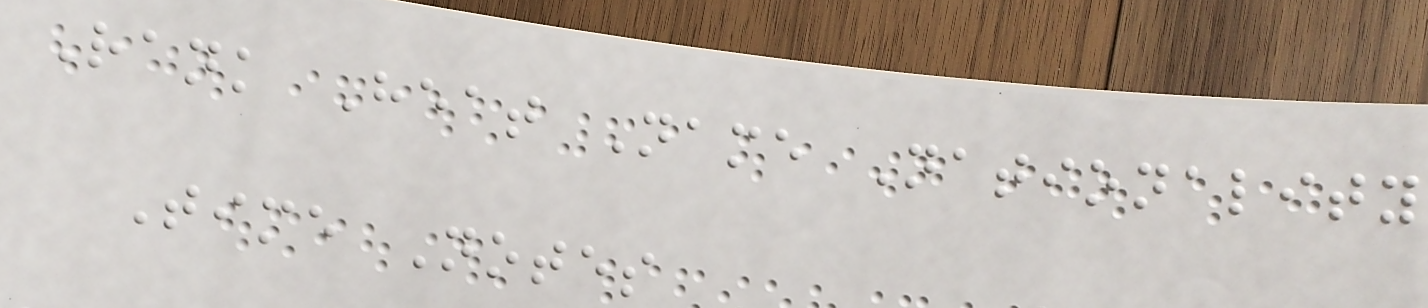Rank Heat Name Nationality
Time Notes
